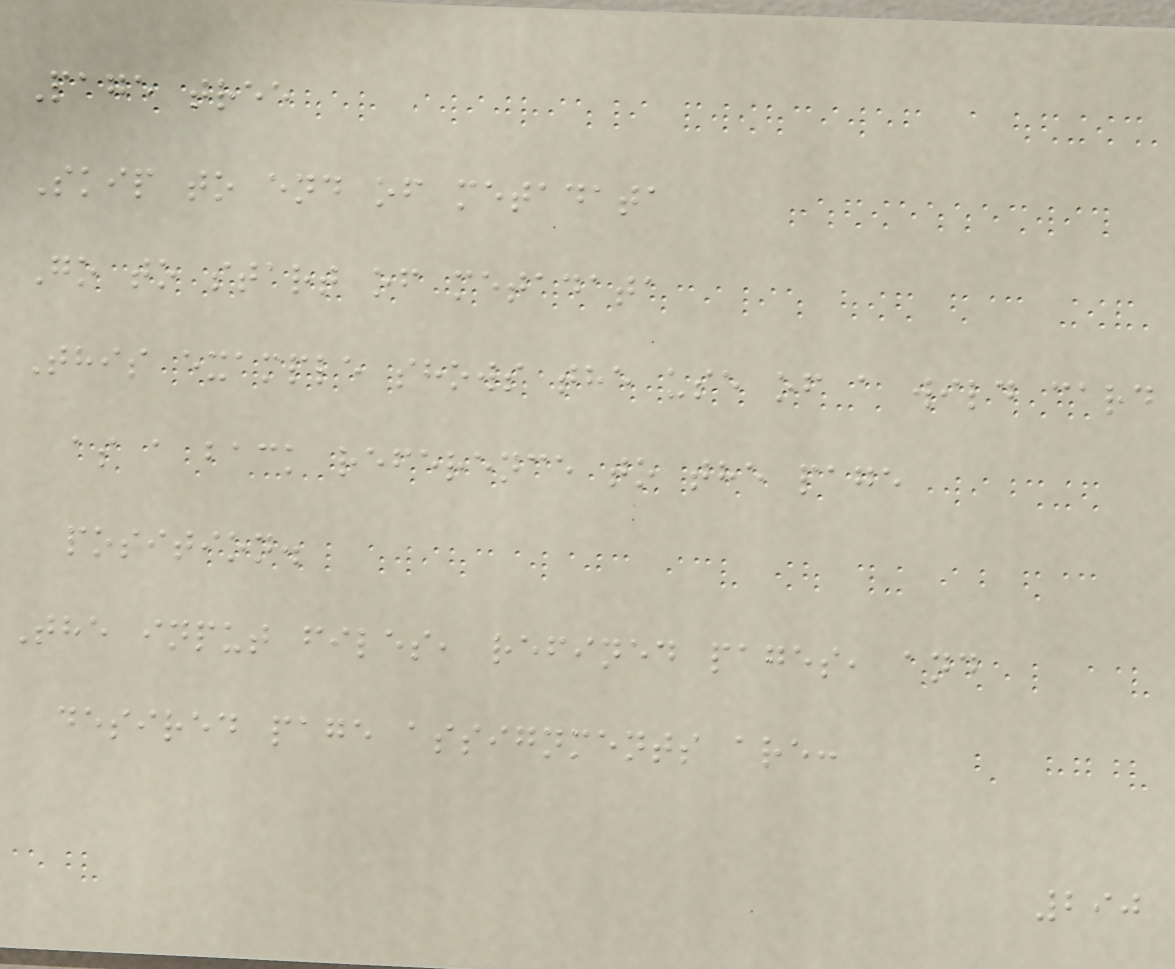Page tree
Skip to end of metadata
Go to start of metadata
This example shows the use of a wild card
as a back reference to the page
position.
The input files, refined pages, and
desired page assignments are:
290
